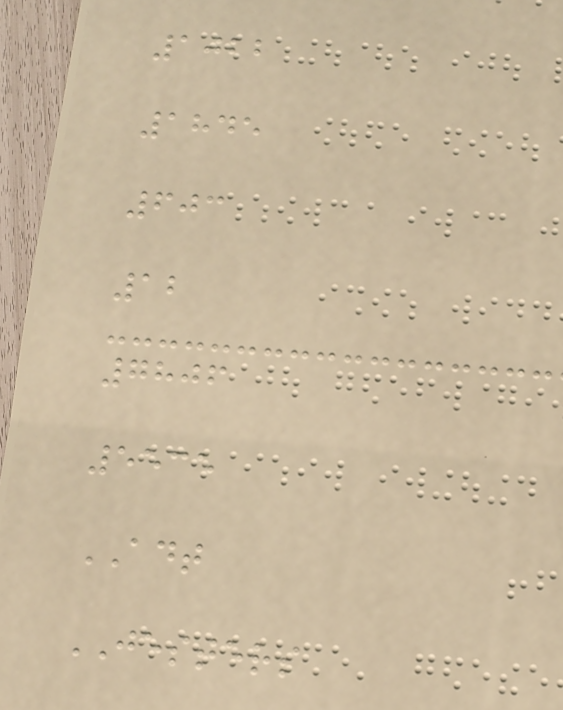1022
1845
603
12
7806
5535
ADT
JESTERS
